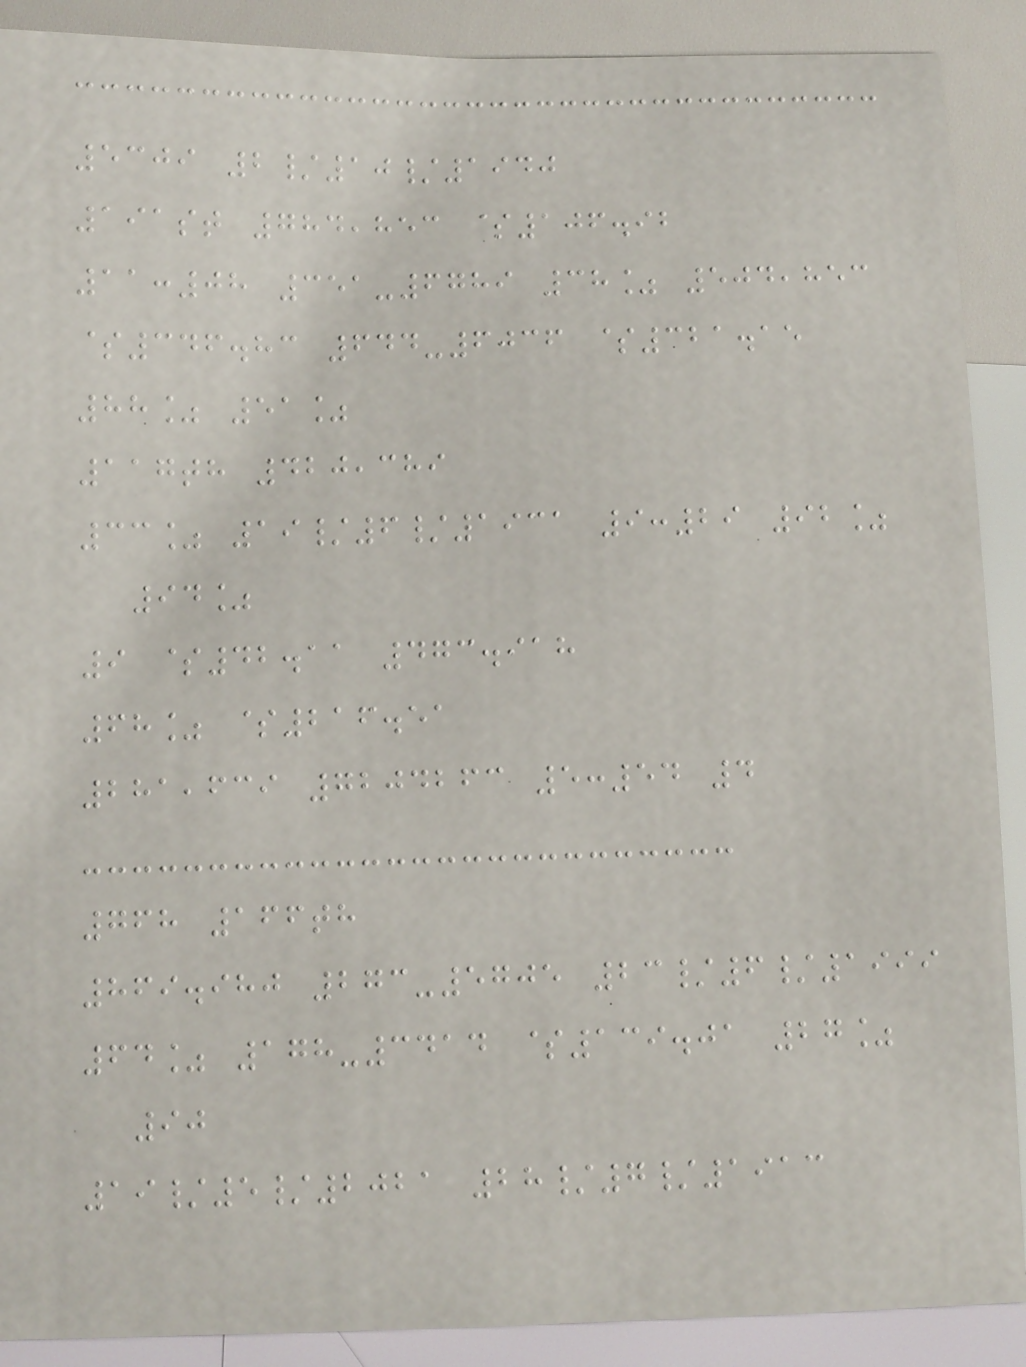5309 2/10/1940
191st 784,853 $106.92
11:08 351-6789 38% 504,853
$346.83 644-6036 $321.15
88% 51%
117th 420,389
33% 19/6/1931 9:29 92%
94%
9 $42.11 473.918
68% $216.51
281,639 7204263 5:54 4
768 166th
869.980 273-5705 23/6/1999
64% 178-3414 $139.01 27%
90
19/5/2021 28/7/1913
